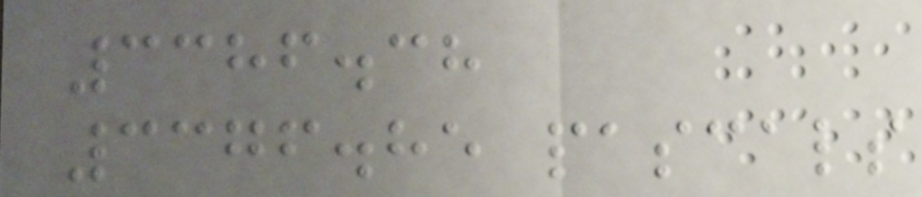3386.38
3376.85 pascals
